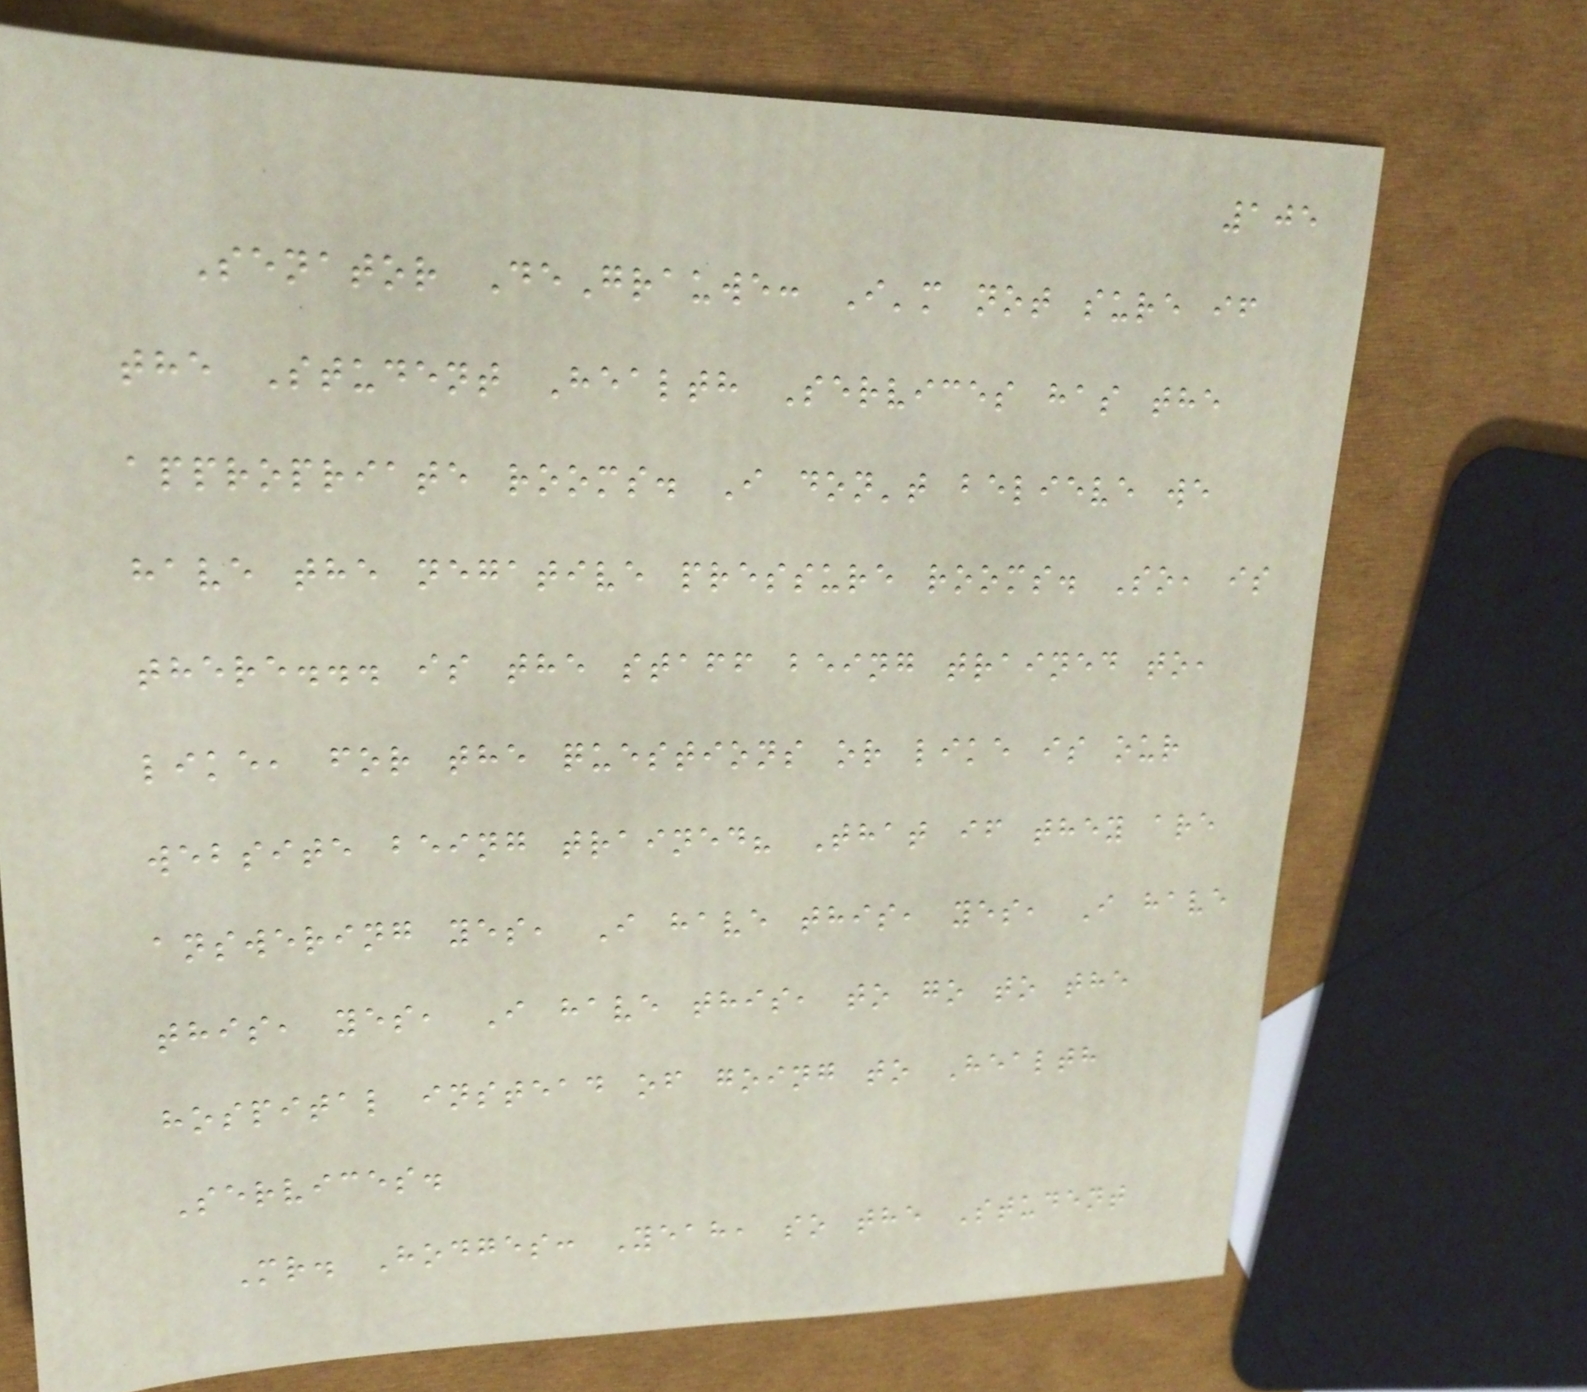105
Senator DeGrauwe: I'm not sure if
the Student Health Services has the
appropriate rooms. I don't believe we
have the negative pressure rooms. So, is
there... is the staff being trained to,
like, for the questions or like is our
website being trained? That if they are
answering yes, I have this, yes, I have
this, yes, I have this, to go to the
hospital instead of going to Health
Services.
Mr. Hodges: Yeah, so the Student
